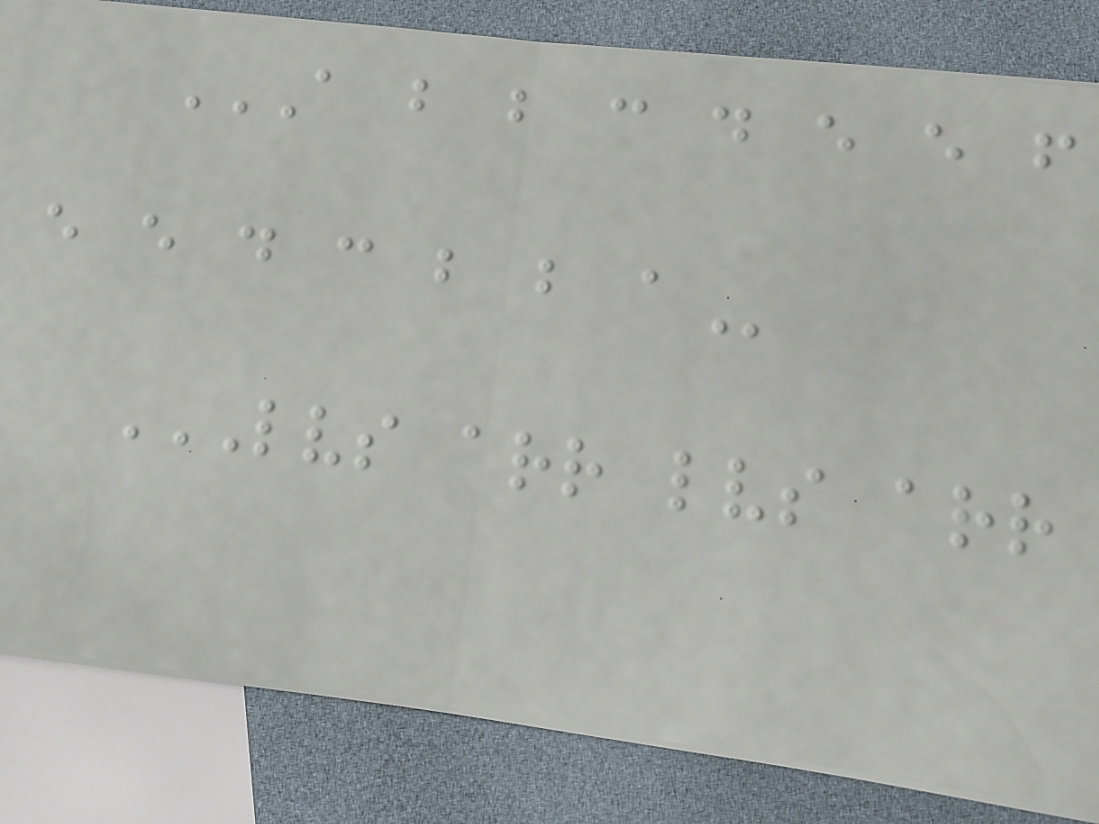A B B C D E E F
E E D C B B A
LVS ARR LVS ARR
